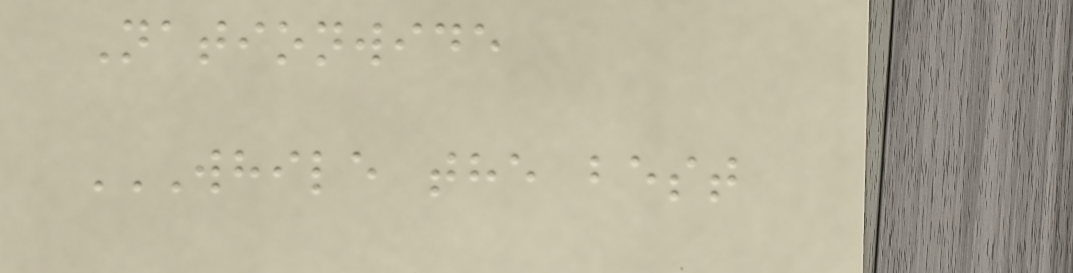Nationwide
WHILE THE BEST
